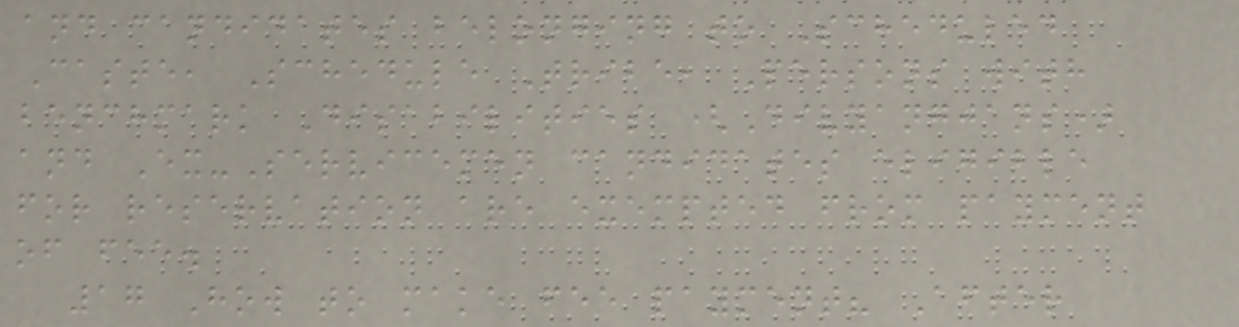and candidates belonging to Scheduled
Caste, Schedule Tribe, Persons with
benchmark Disabilities (Divyangjans)
and Ex-Servicemen candidates eligible
for reservation are exempted from payment
of fee.
17 How to make fee payment? After
